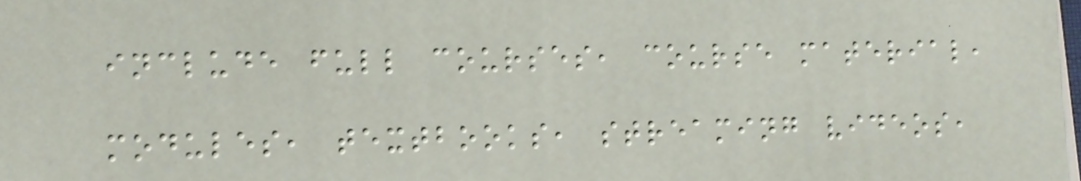include full courses, course material,
modules, textbooks, streaming videos,
